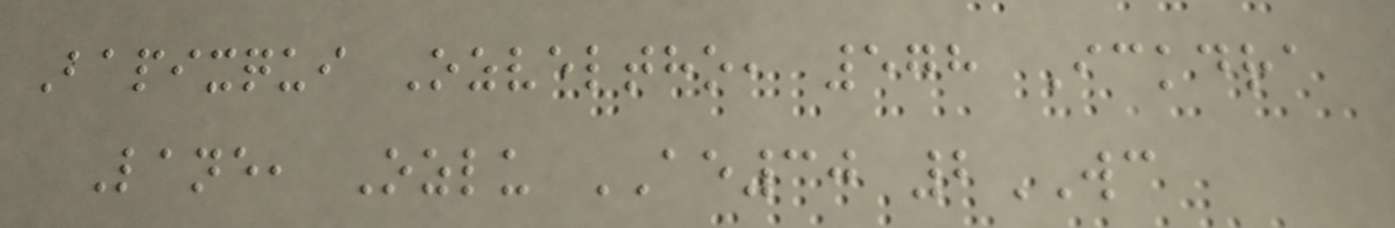Bapixqui Ozveltho, 578 Ickdra
Lane, Ozlu AE30 2WC
